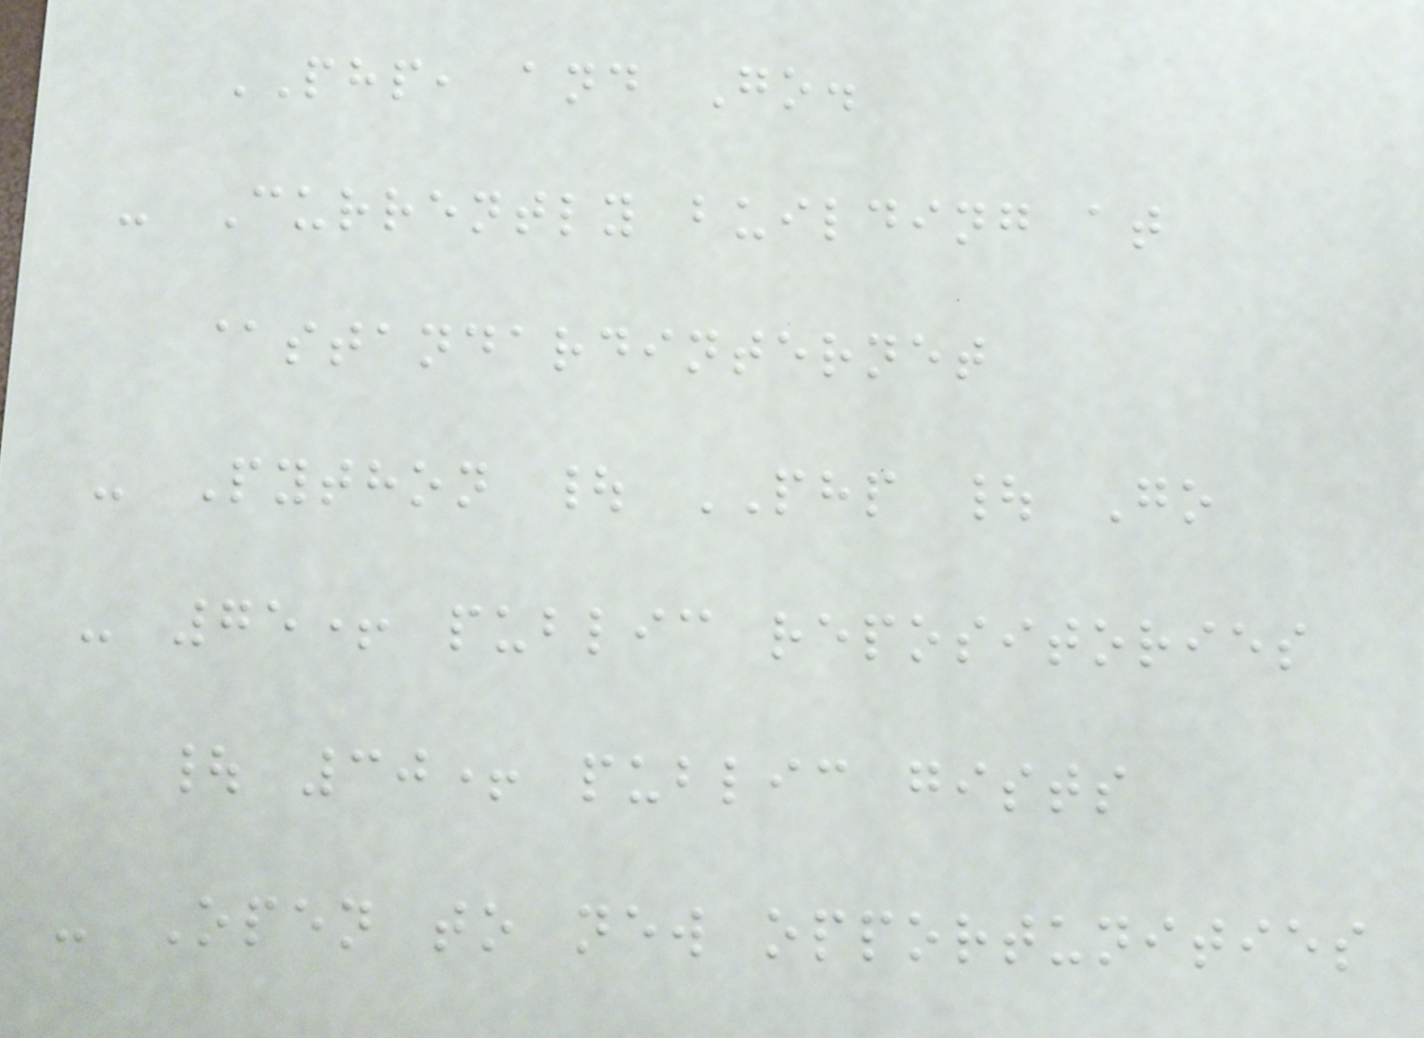PHP, and Go.
- Currently building at
@standardinternet
- Python | PHP | Go
- 75+ public repositories
| 30+ public gists
- Open to new opportunities
